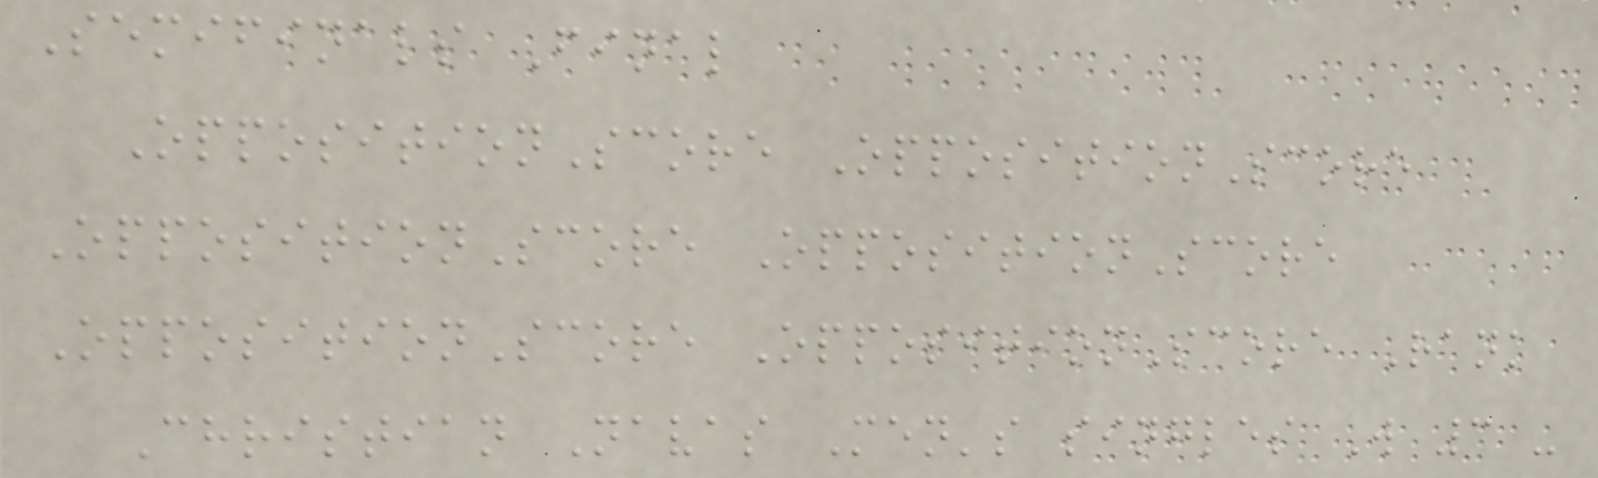Semifinals Final
OppositionScore OppositionScore
OppositionScore OppositionScore
OppositionScore OppositionScore Rank
Christian Navas Men's singles W 3 -
